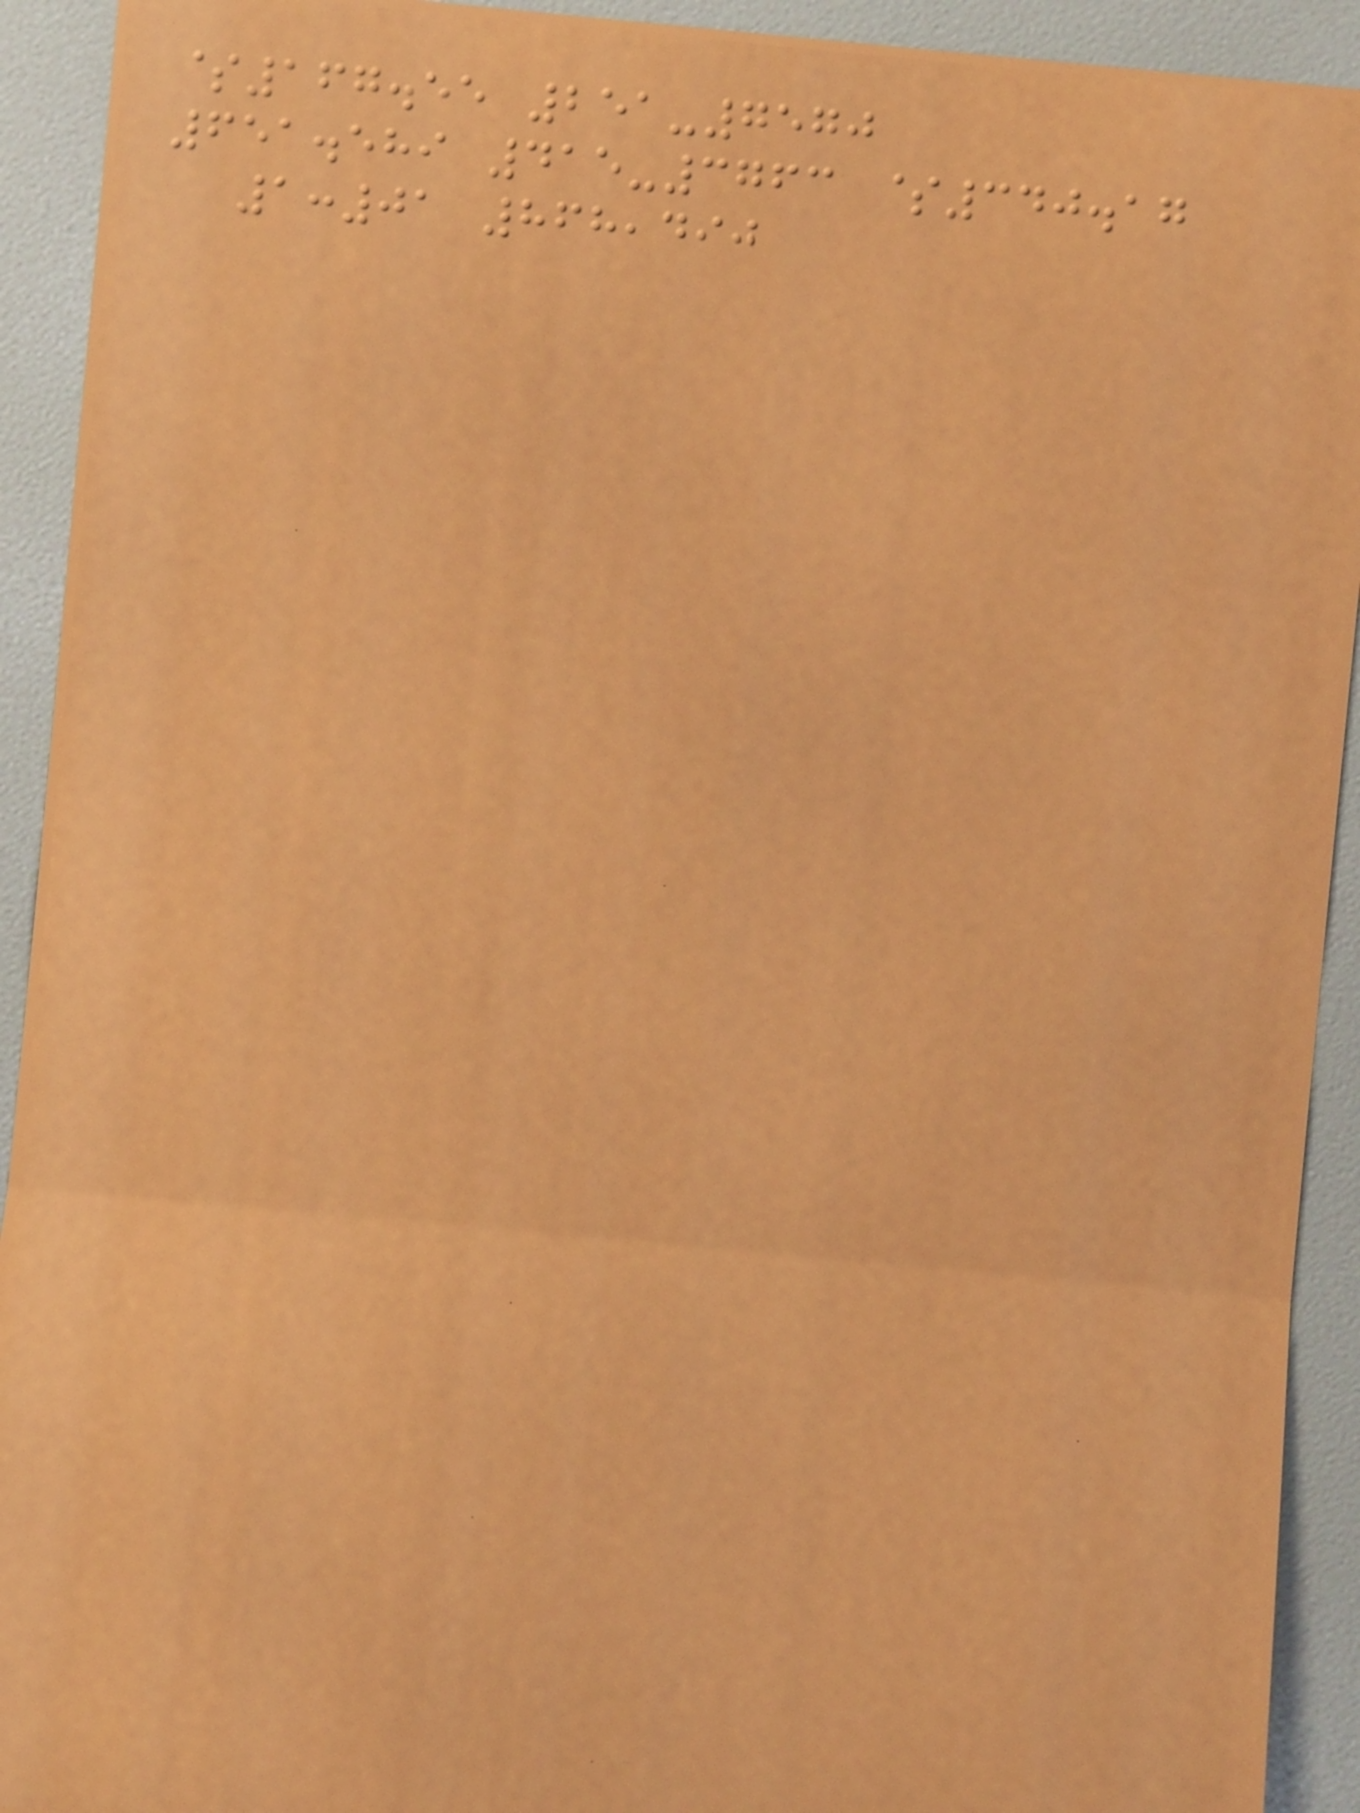$167.55 251-7570
651.589 415-3763 $340.17
1:01 868,490
